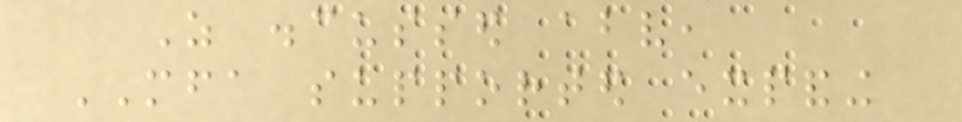As discussed above,
MFA supported expanding
